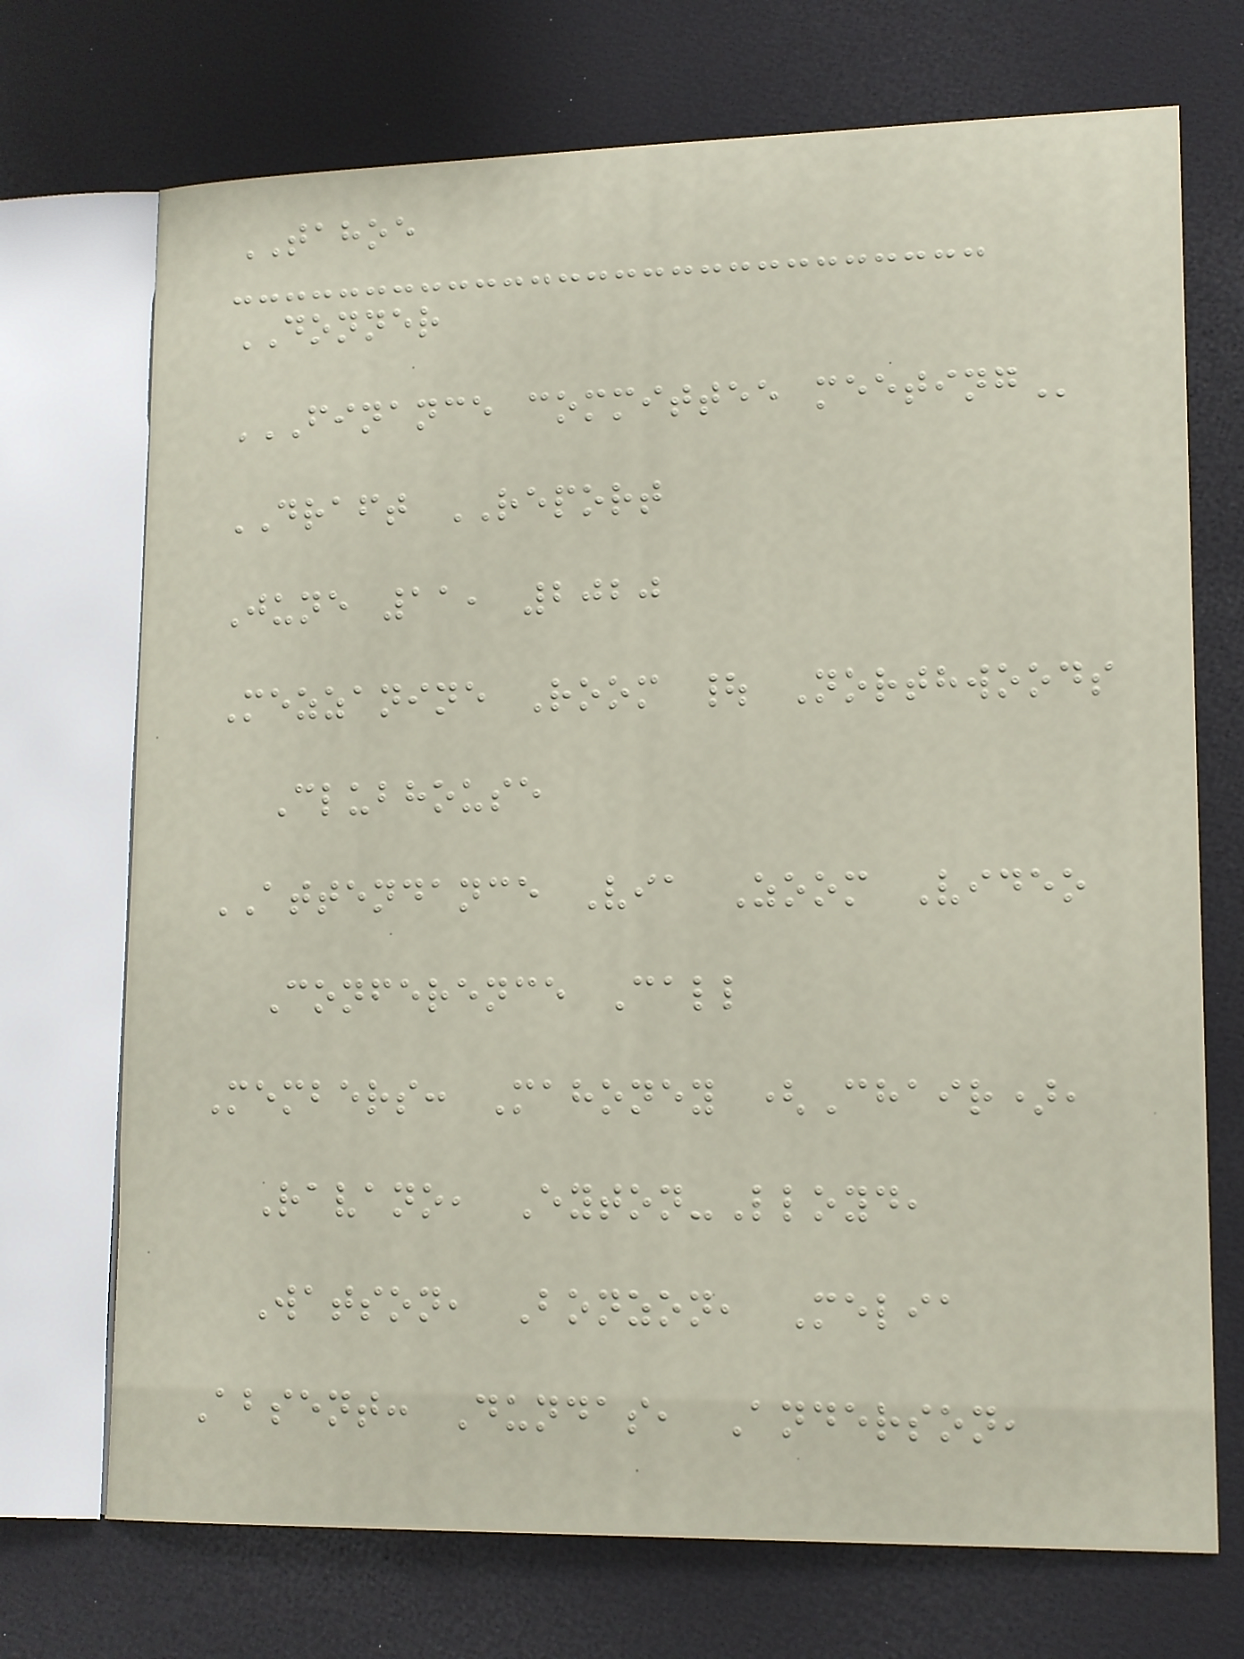TAHOE
DONNER
FINANCE COMMITTEE MEETING
DRAFT REPORT
June 11, 2020
Mezzanine Room | Northwoods
Clubhouse
ATTENDANCE Via Zoom Video
Conference Call
Members: Mahoney (Chair),
Ravano, Eyton-Lloyd,
Watson, Bonzon, Melia
Absent: Dundas, Anderson,
